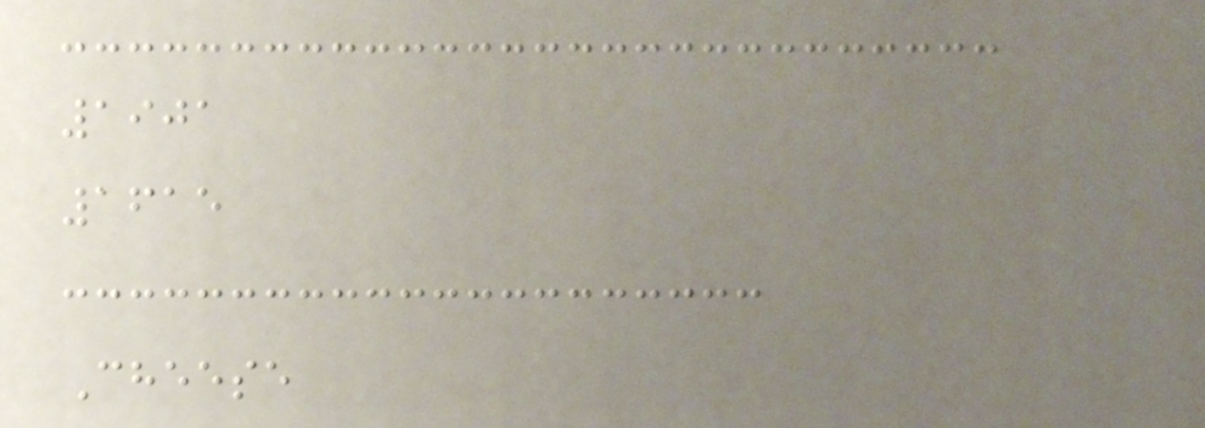1901
1615
Cheese
